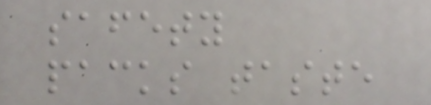safety
packs taste
